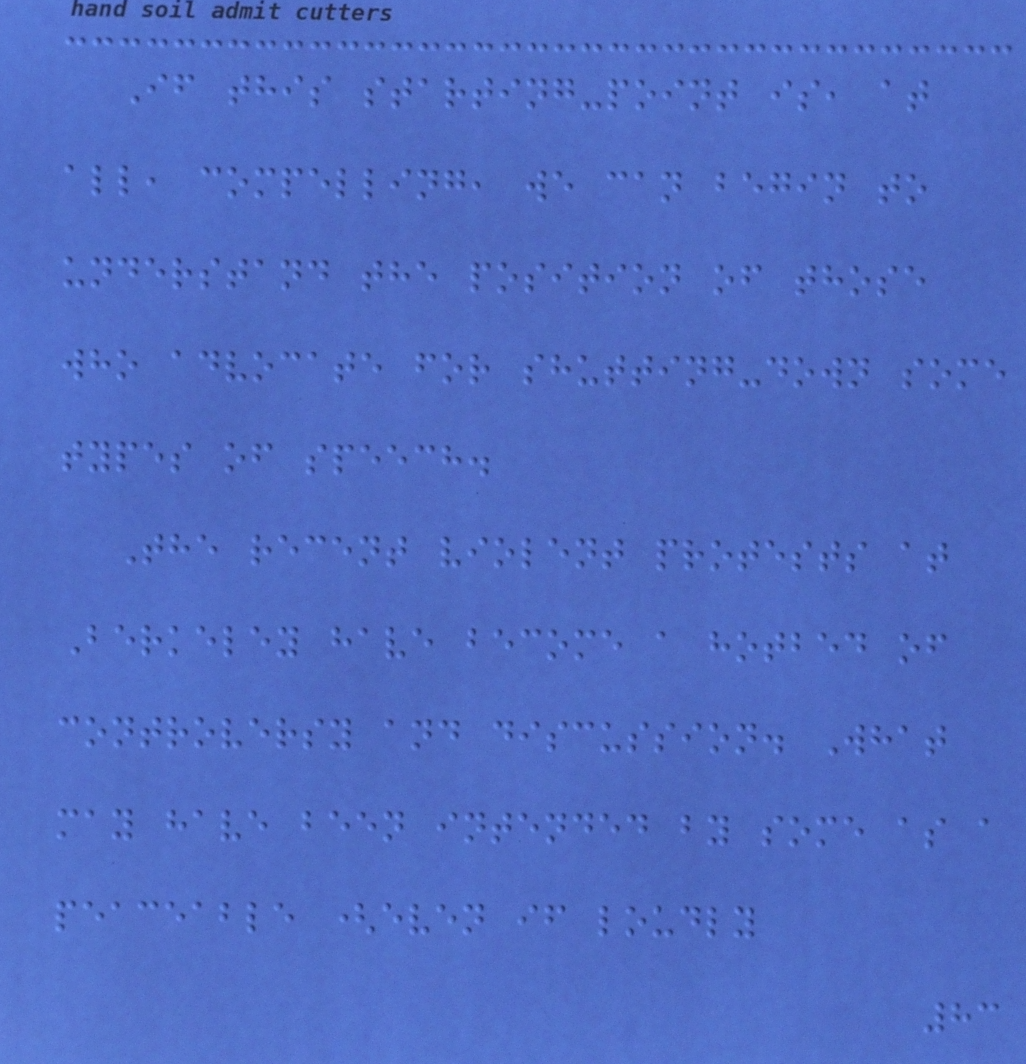If this starting-point is, at
all, compelling, we can begin to
understand the position of those
who advocate for shutting-down some
types of speech.
The recent violent protests at
Berkeley have become a hotbed of
controversy and discussion. What
may have been intended by some as a
peaceable (even if loudly
83
